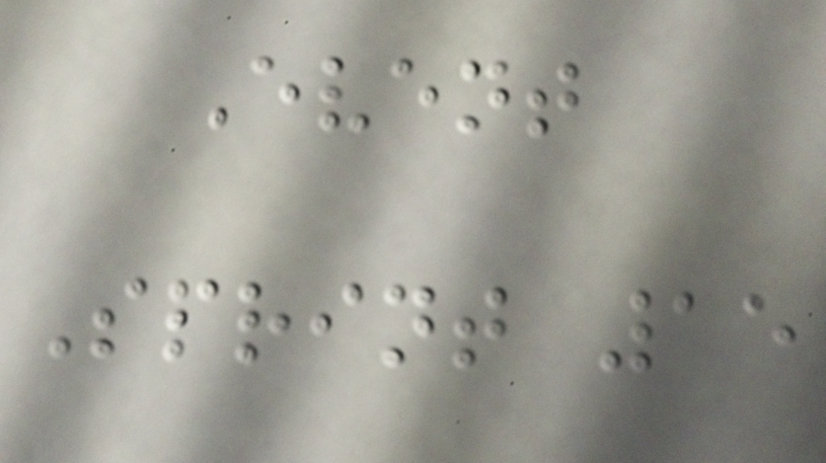Event
Sprint 15
